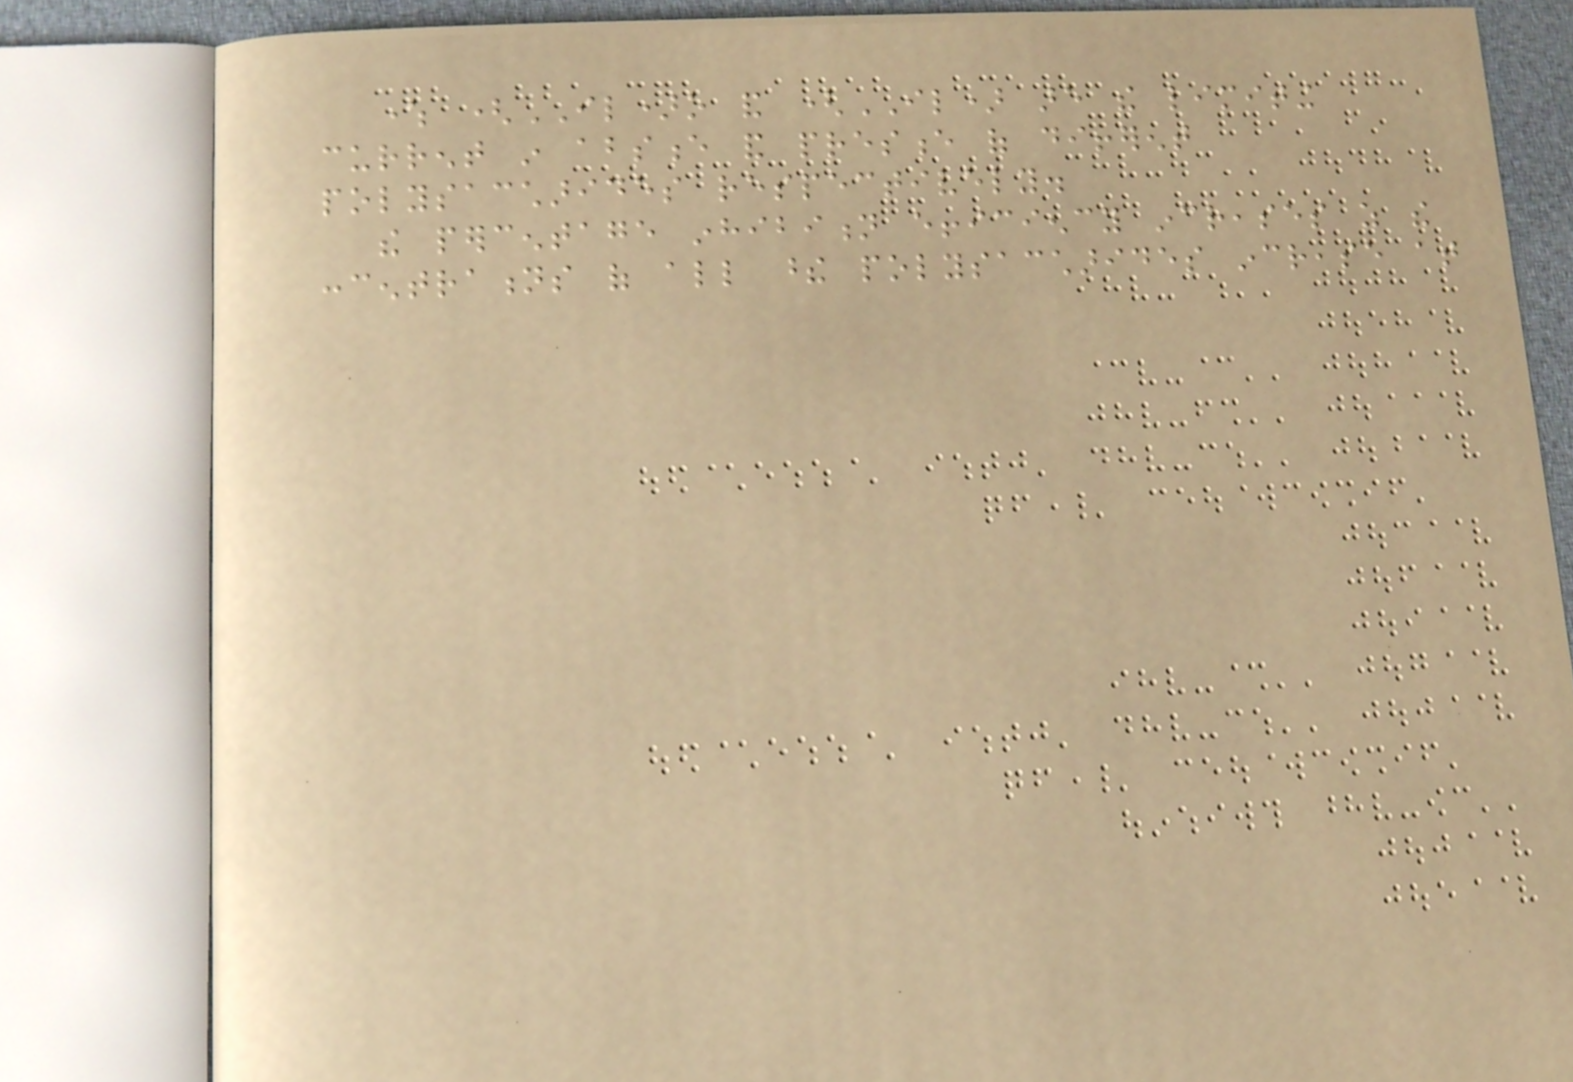where (IL)o and (IL) are the limiting
current in absence and presence of different
polysaccharides respectively.
the percentage inhibition efficiency increases as the
concentrations of all these polysaccharides increase at
